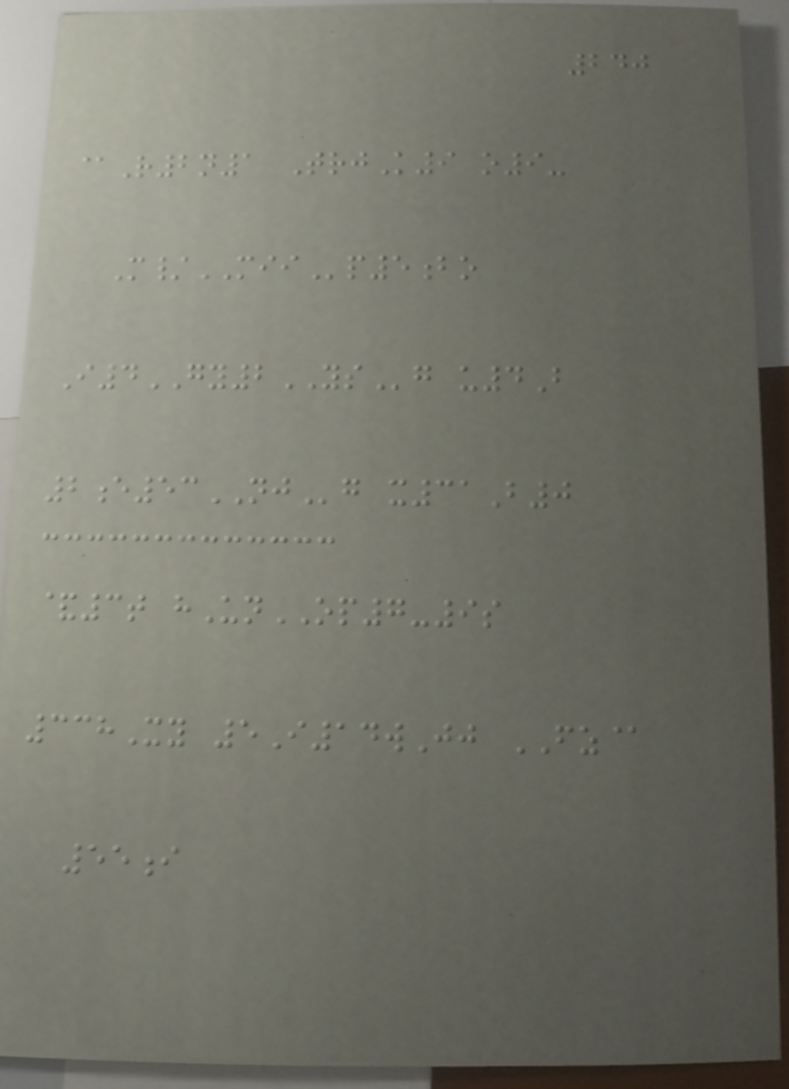240
@R2n1 TrjK9 o9-
M/MIIp5bo
I4GY2YSg u4B
2e53NJg x31B0
&3t hUnOP7-9s
338Xy 5I14wJj FZ@
55i
